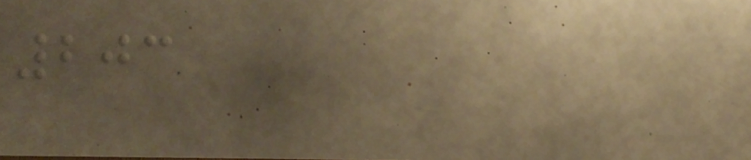203
